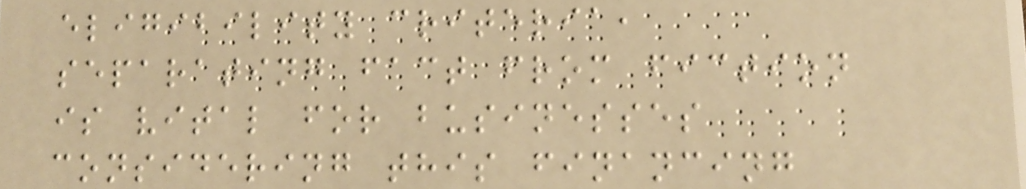eligibility criteria,
separating fact from fiction
is vital for businesses
considering this financing
